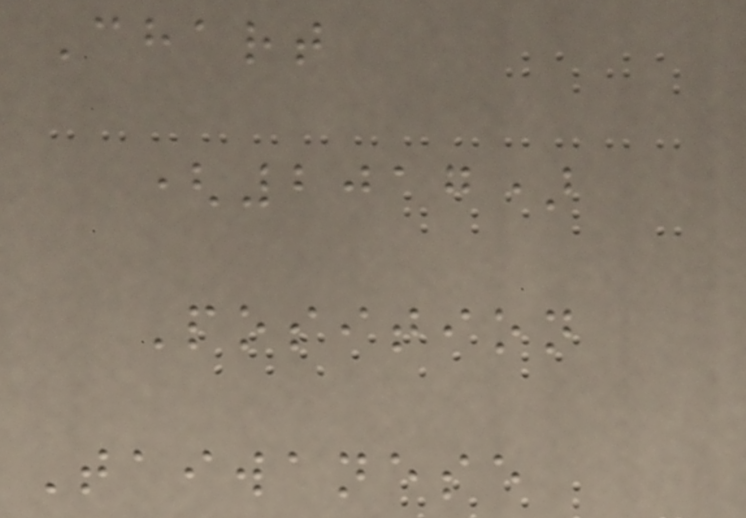Chart
(2017)
Position
Taiwanese
